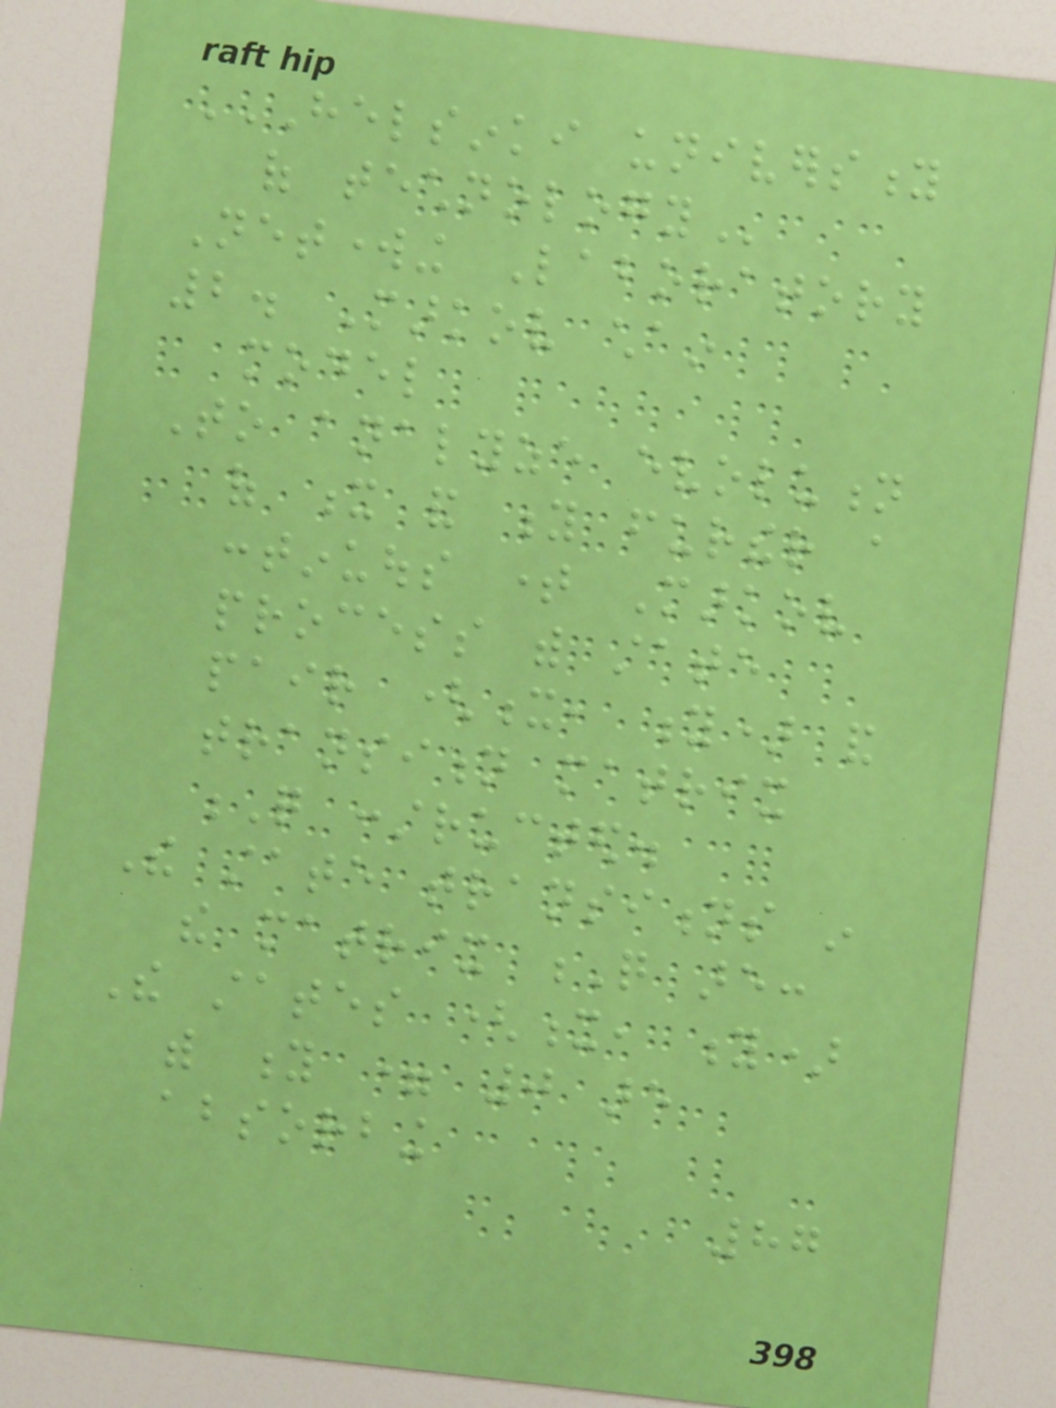HELSINKI UNIVERSITY
OF TECHNOLOGY
Networking Laboratory
2. Markov chain
model
To analyze evolution
of x and y further a
continuous time Markov
process with state
pair (x, y) and
transition matrix
Q constructed.
The state transitions in
the matrix Q are:
The states (x, y)
with y = 0 are
absorbing
87
